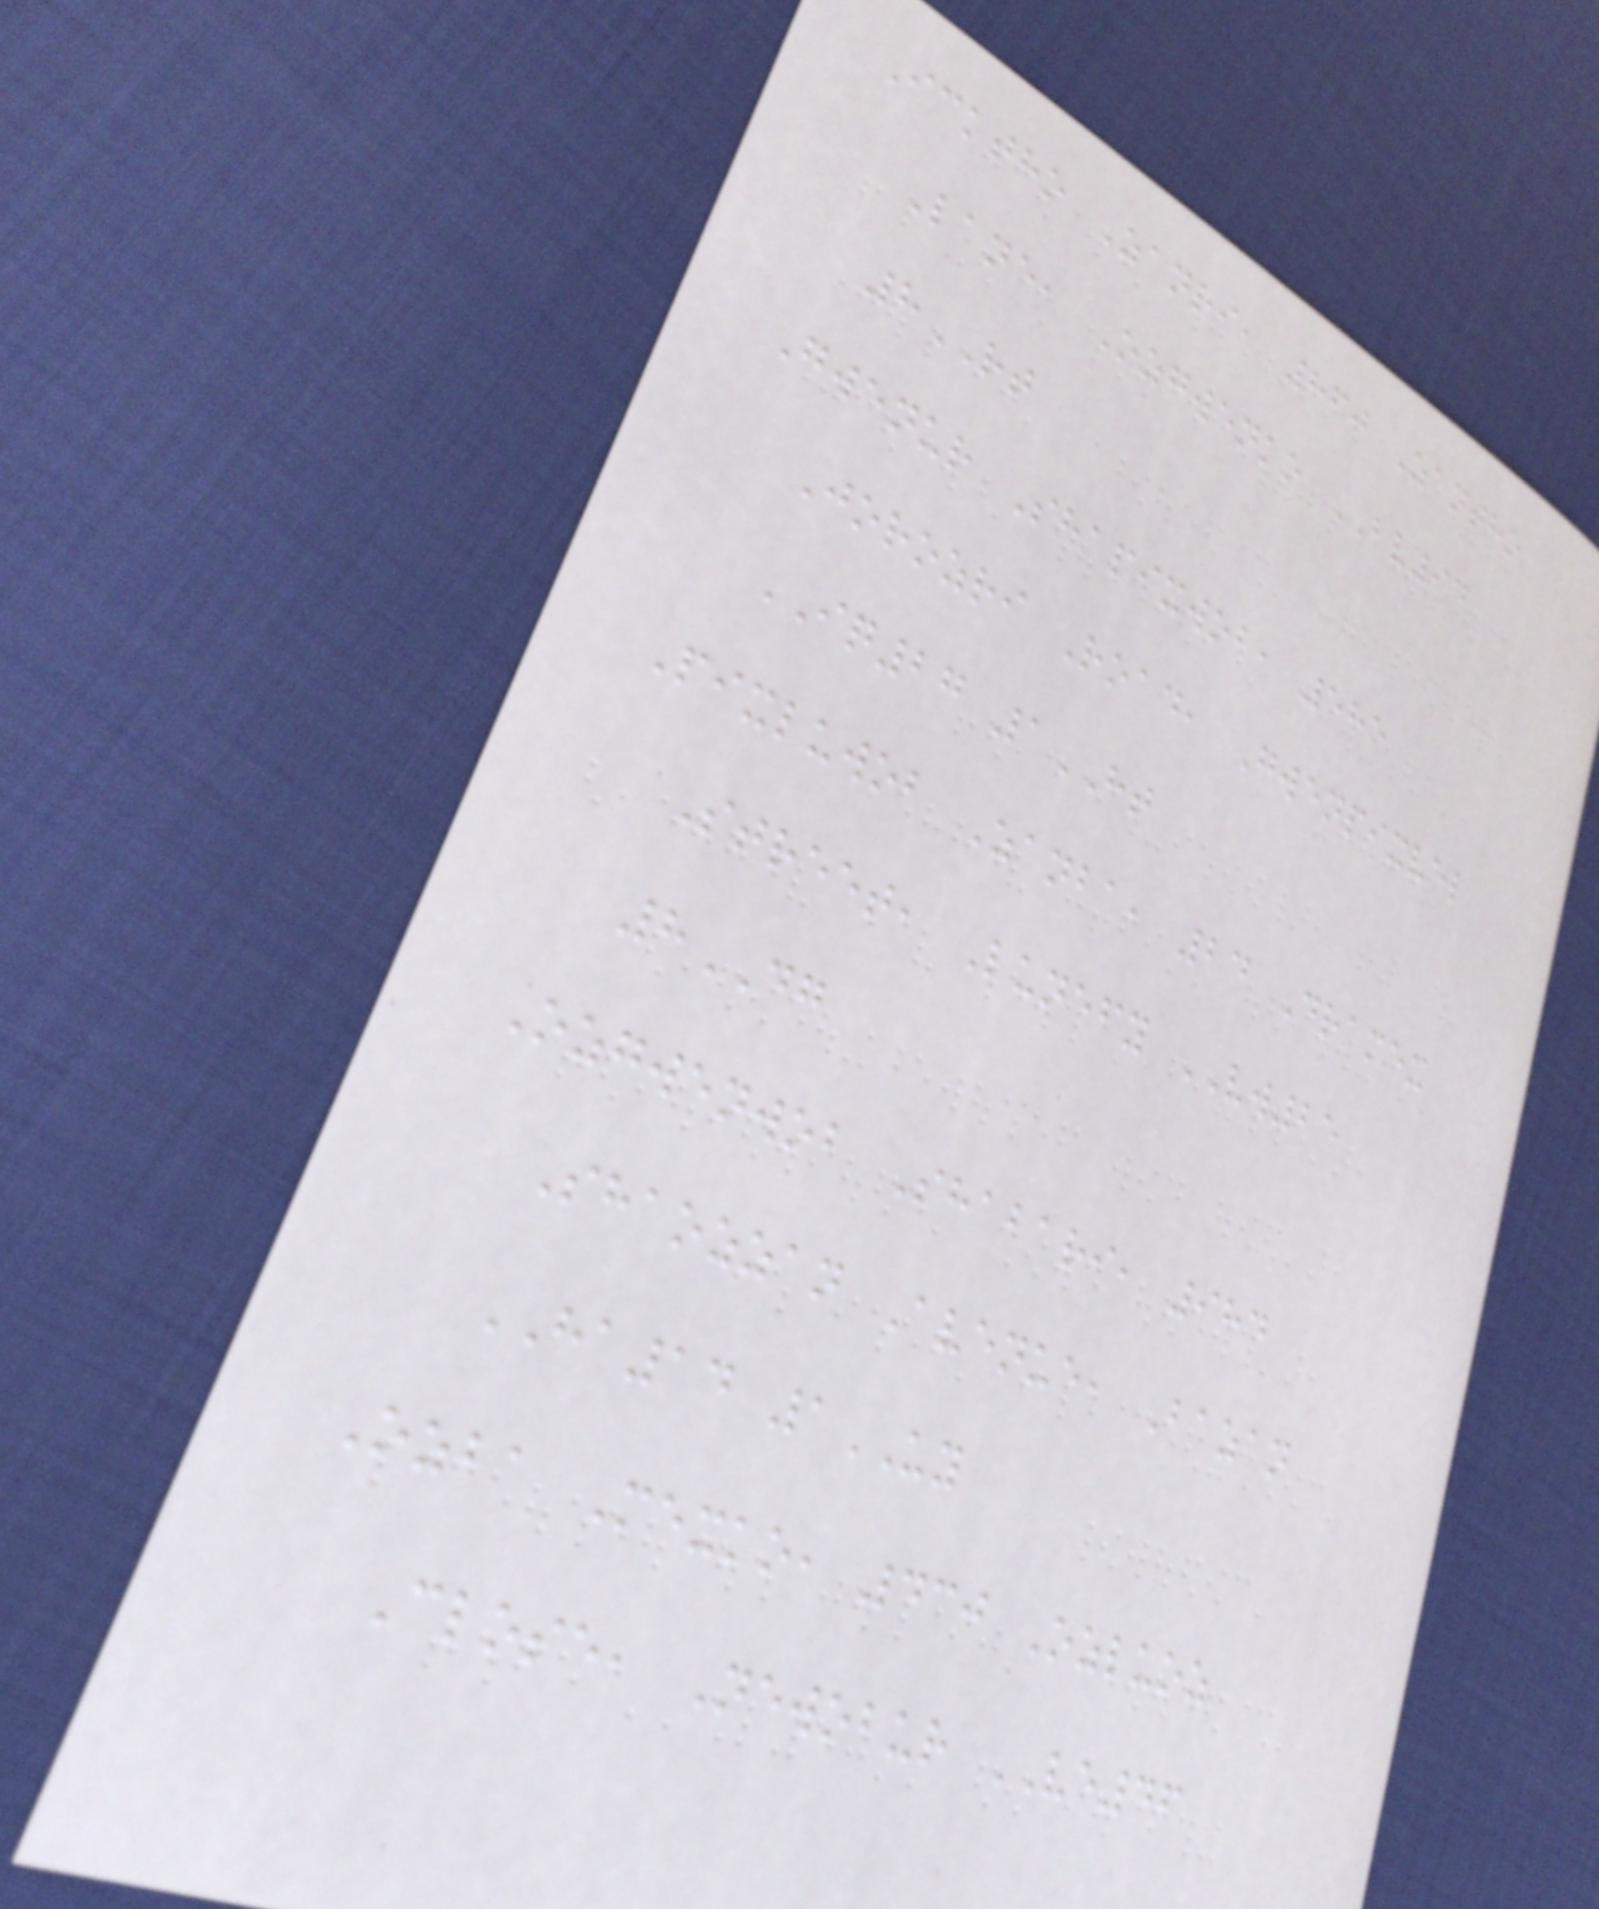Icktho Zanri, 860 Zantho
Lane, Ozgwenko BV94
8RT
Gwenur Shapixwob, 585
Jorozri Road, Gwenpixvel
IQ27 1HT
Pixluwob Zanba, 24 Dramex
Street, Lunefy VW25
8DG
Ozgwenwob Shabari, 984
Shaozzan Avenue, Bazan
HA14 1UY
Ozba Mexko, 430 Ozluoz
Close, Newobur VE46
